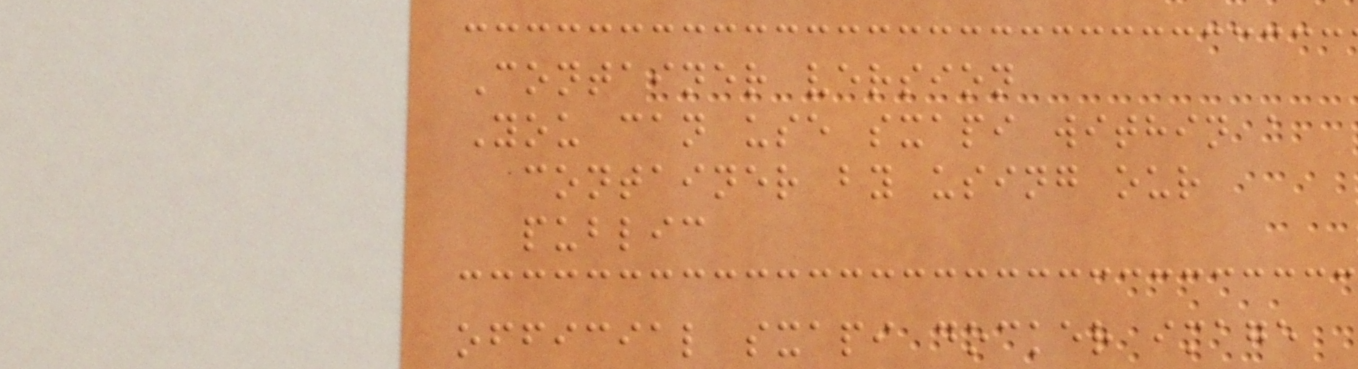Container version
You can use sxapi within a
container by using our
public
official sxapi docker image
